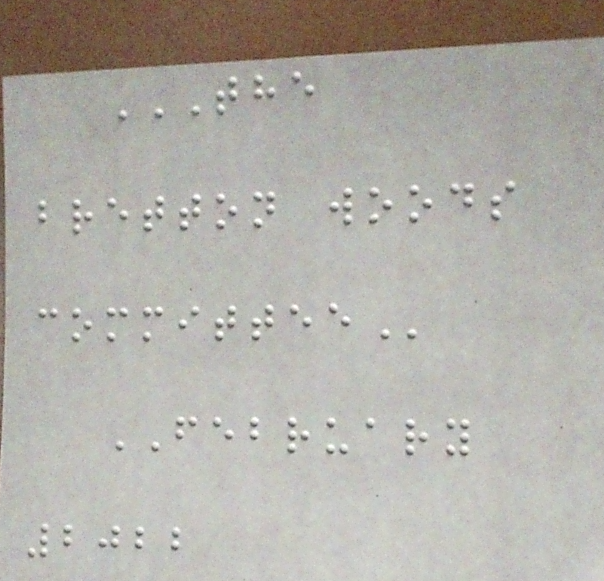THE
BRETTON WOODS
COMMITTEE
FEBRUARY
2022
